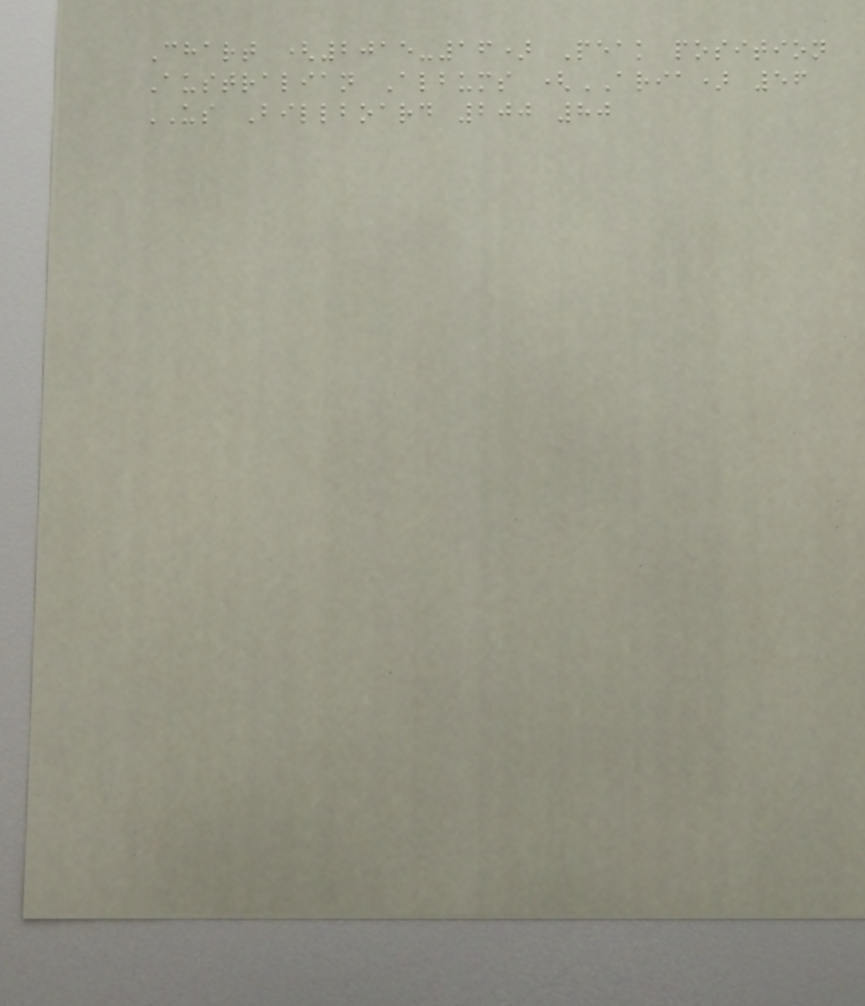Chart (2015-16) Peak position
Australian Albums (ARIA) 56
US Billboard 200 80
